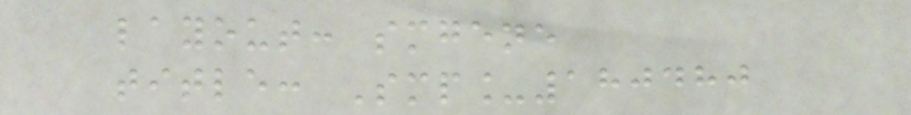layout: smgene
title: Smp_180480
